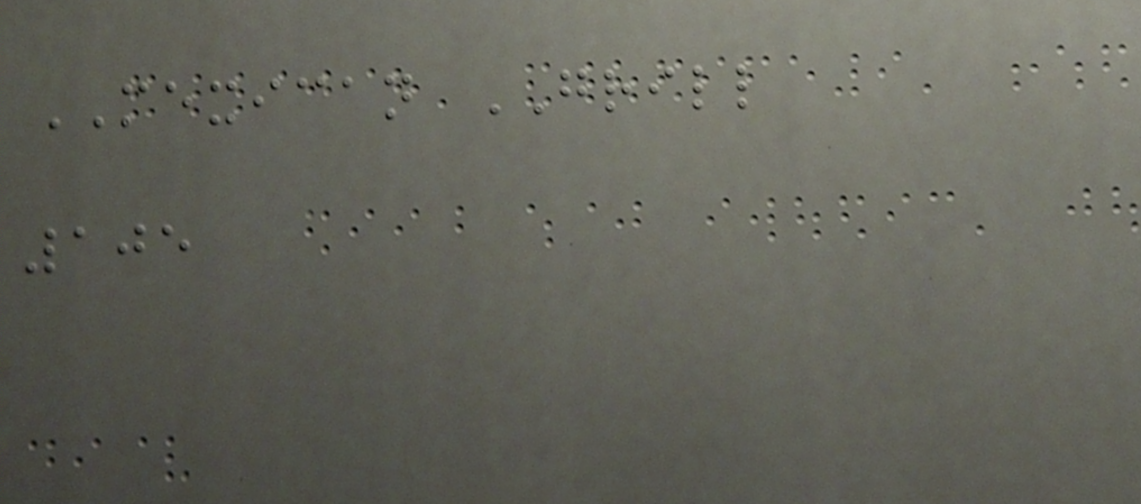MEXICAN GRILL
105
